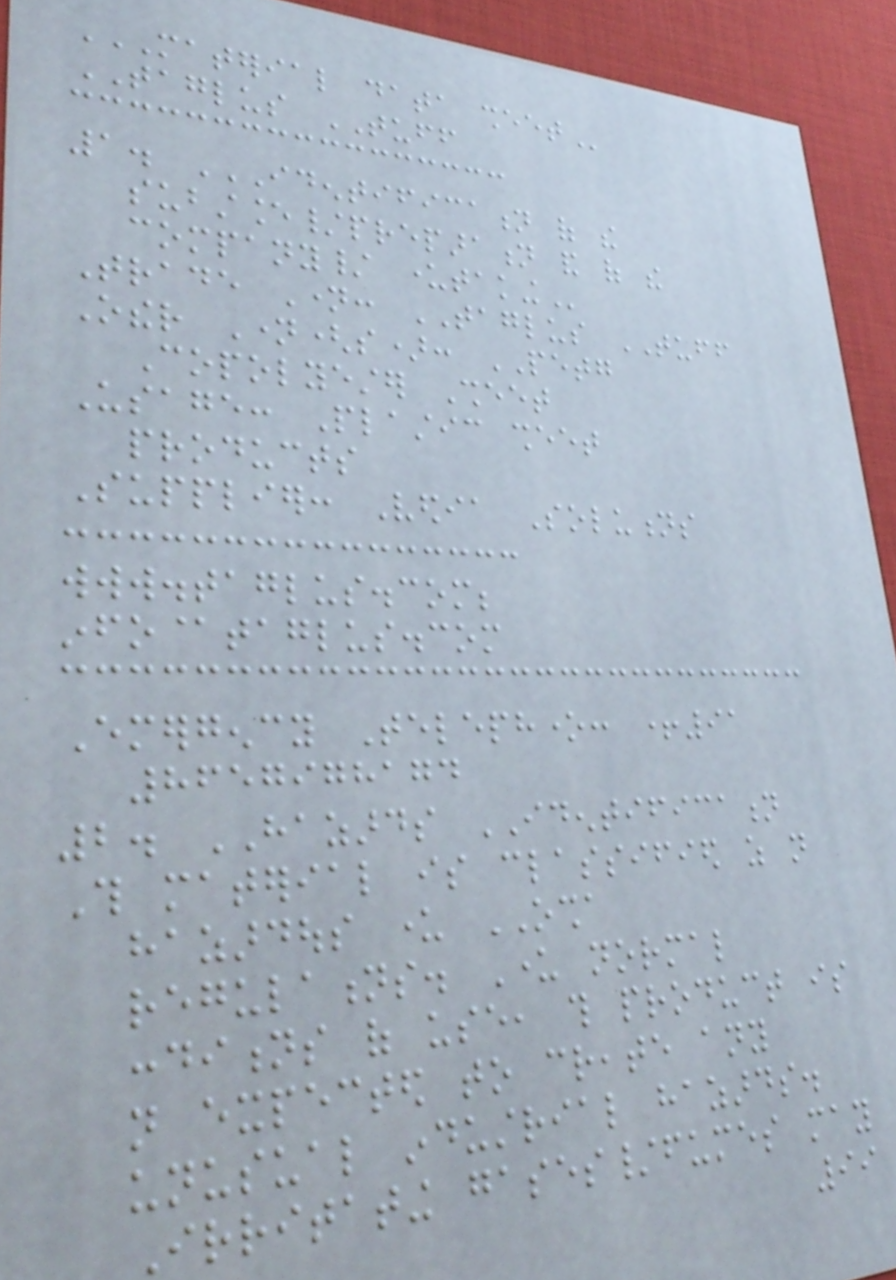MATERIAL DATA SHEET
TAGLUS TUFF
1. IDENTIFICATION OF THE
SUBSTANCE/PREPARATION AND OF THE
COMPANY/ UNDERTAKING
Trade Name: TAGLUS TUFF
Other Name(s): PETG
Copolyester Sheet
Usage: Plastic sheet
products
Supplier: Vedia Solutions
www.taglus.com;
info@taglus.com
Emergency Telephone: +91
8657978174
2. HAZARDS IDENTIFICATION
This material is classified as not
hazardous under OSHA
regulations. Under normal
conditions of use, this product is
not expected to create any
unusual industrial hazards.
Irritating gases/fumes may
99
